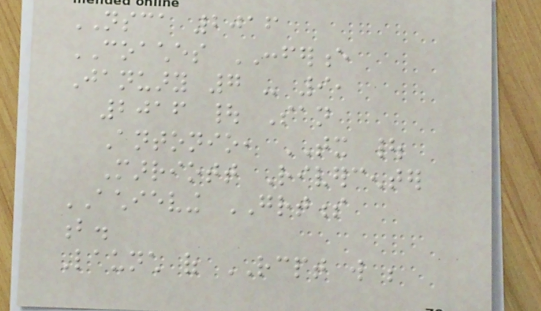NSCA 2016
COACHES CONFERENCE
January 7 - 9,
2016 | San
Antonio, TX |
Marriott Rivercenter
ACHIEVING GREATNESS
b.
Launch of RCPT will be
